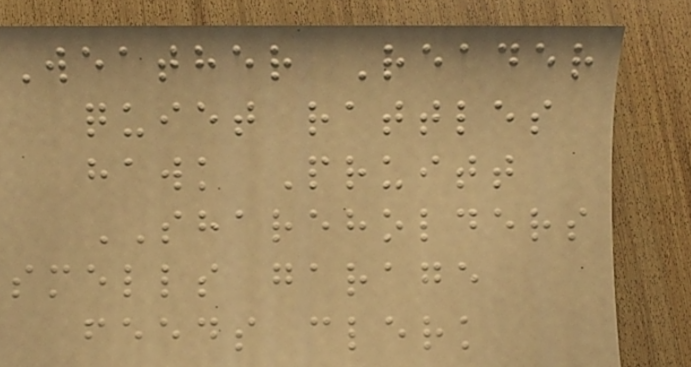Weather Reader
quiet rattles
hawk Pruitt
SHAREHOLDERS
smells garage
feeds clerk
